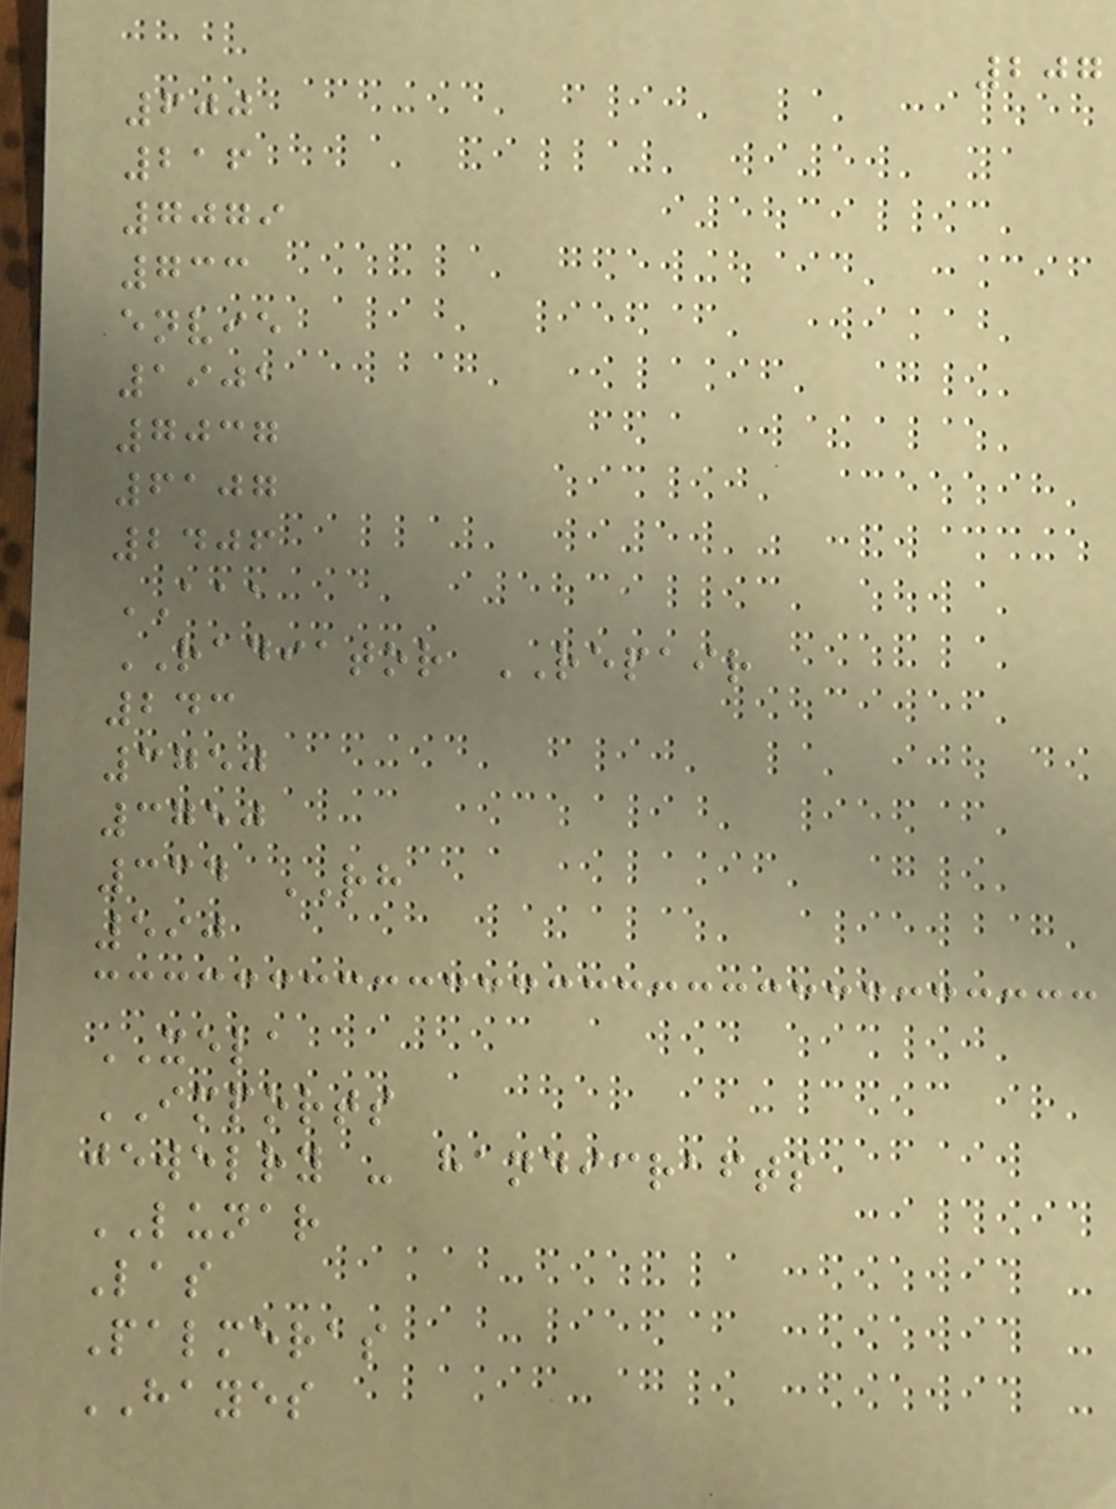207
600
216
7079
733
envie
1901
7037
6107
2406
AAA
RADIATOR REPAIR
243
3750
3750
334 RH
590
XELA
IMPORTS
jewelry - handicrafts
LUNAR
Las
Palmeras
HAYES
